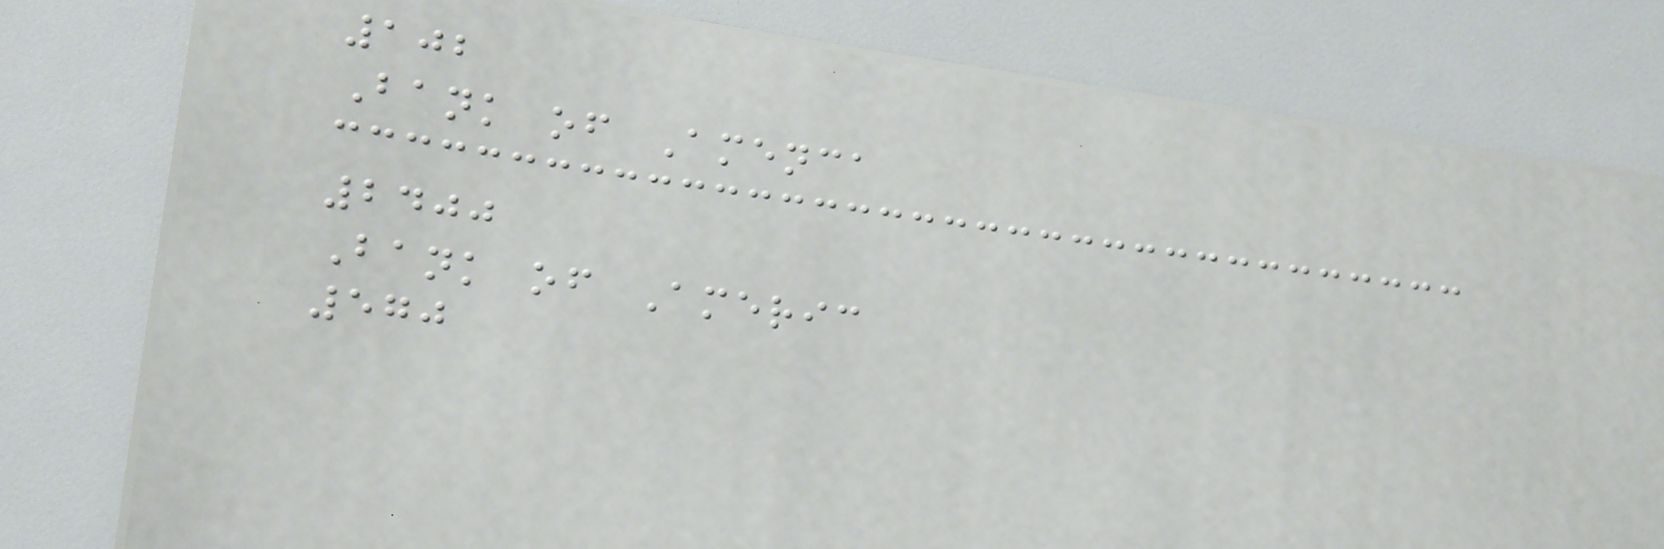102
Bank of Amenca
2400
Bank of Americ
570
